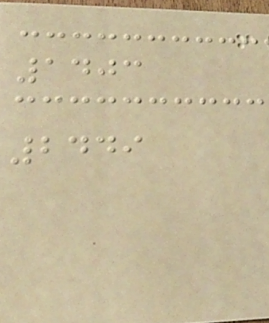1403
2449
